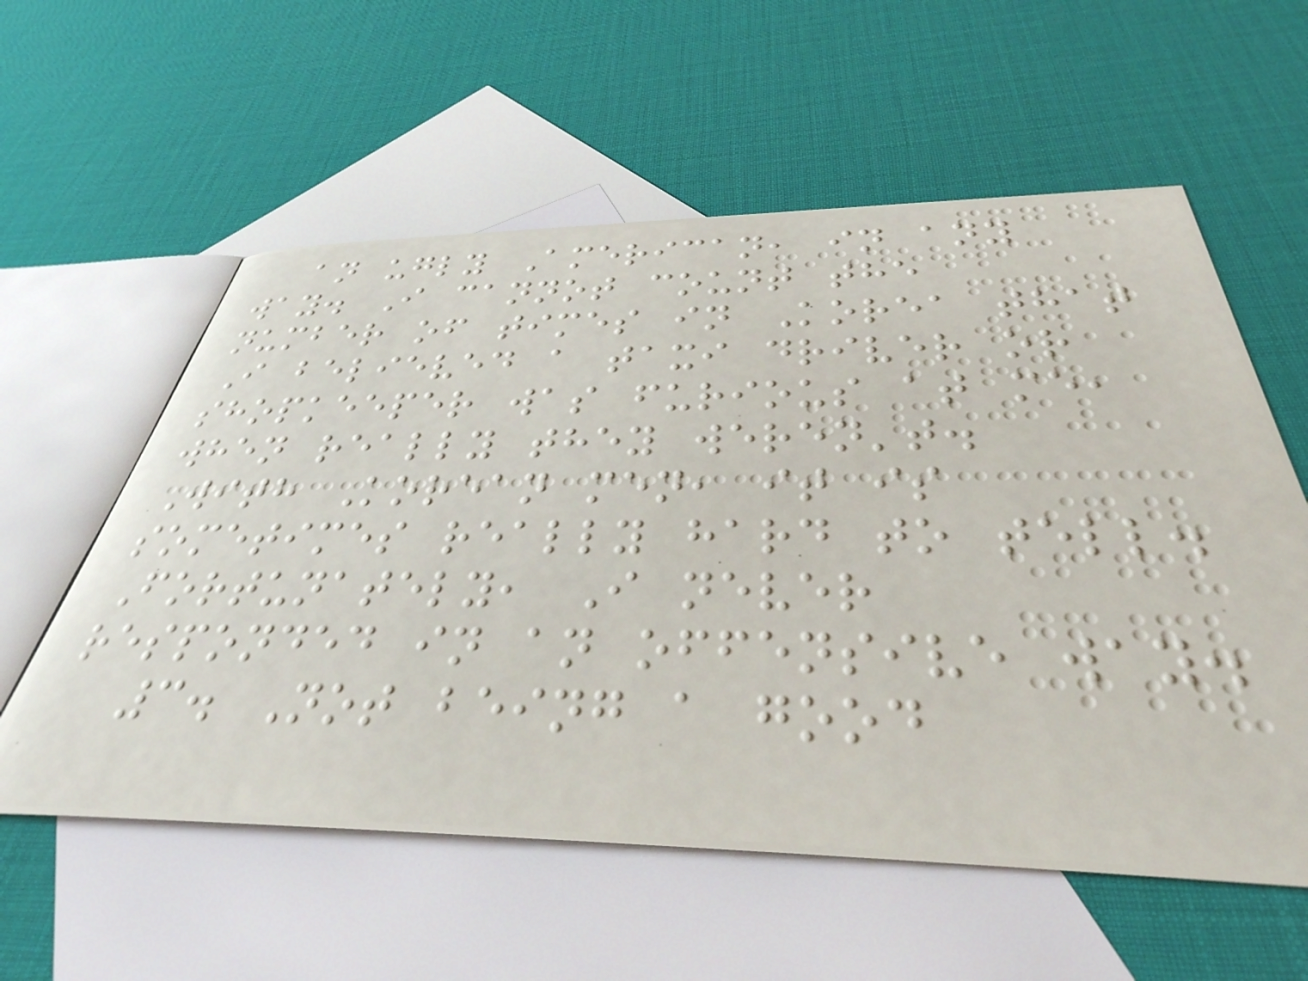an ugly American, in any
way. I cannot count the
number of times in Korea that
I believed a taxi driver or
shopkeeper was furious at me,
when really they weren't.
With Korean men, it is
sometimes really hard to tell.
Fortunately, I never
responded in an offensive way.
3. Not being a good
